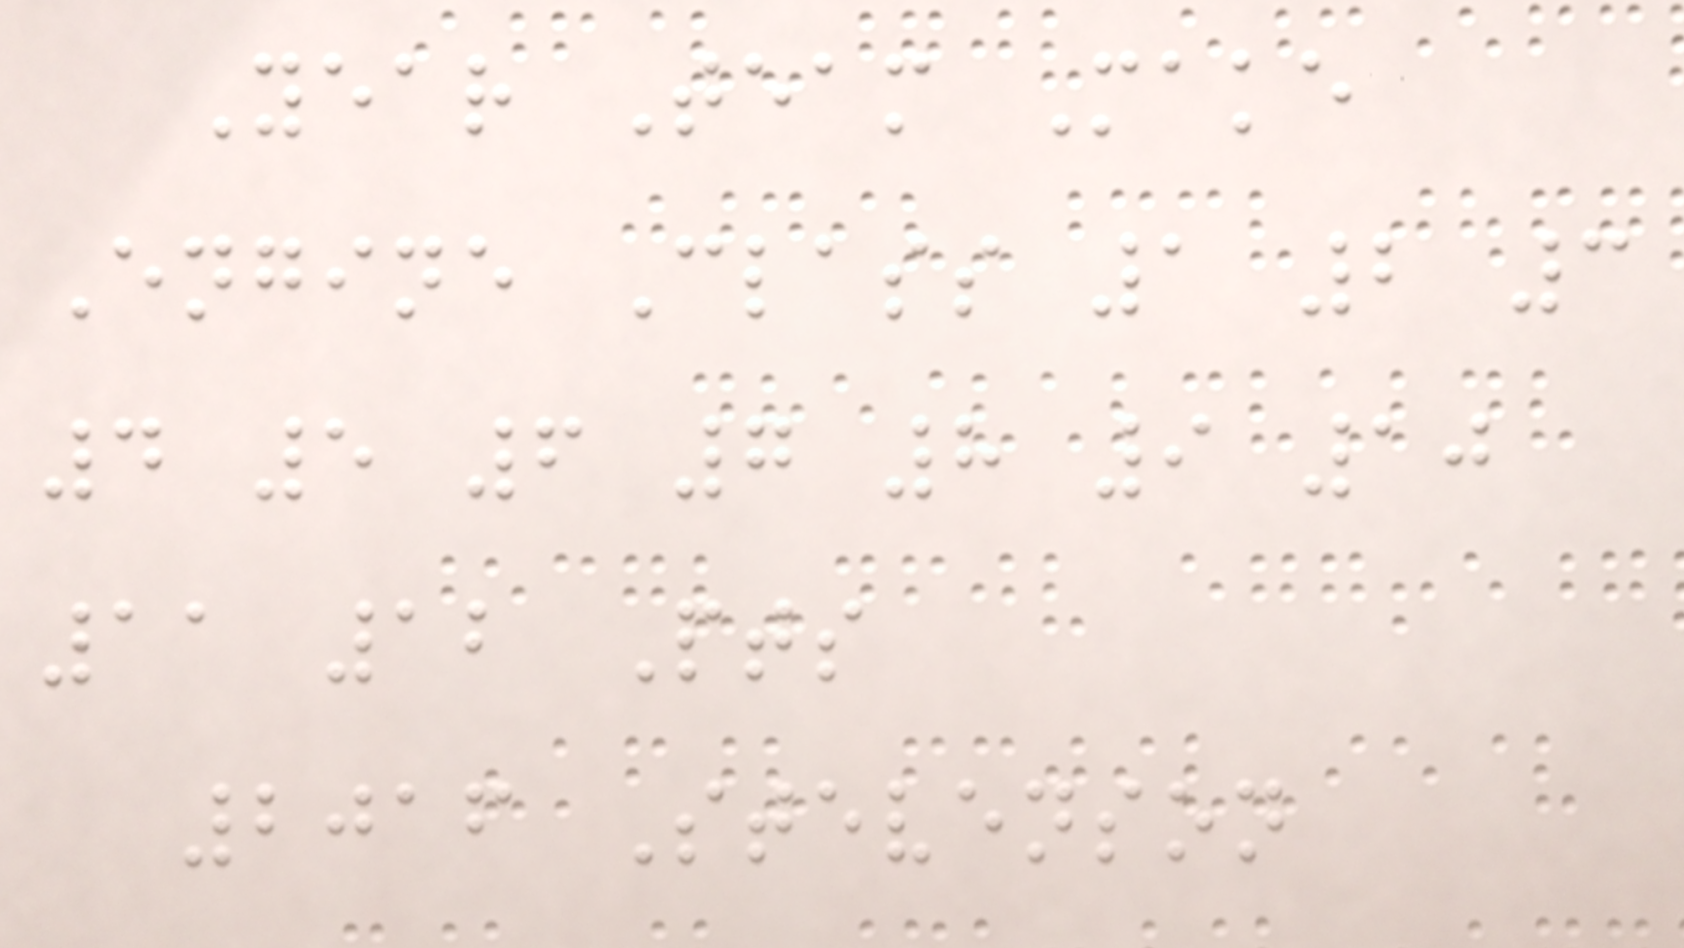Year Team Make
Engine Class 1 2 3
4 5 6 7 8 9 10
11 12 Pts
2016 Stevenson
